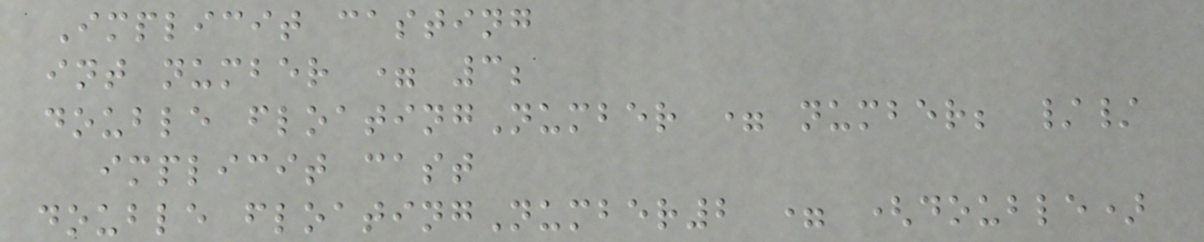Implicit casting
int number = 3;
double floatingNumber = number; //
implicit cast
double floatingNumber2 = (double)
